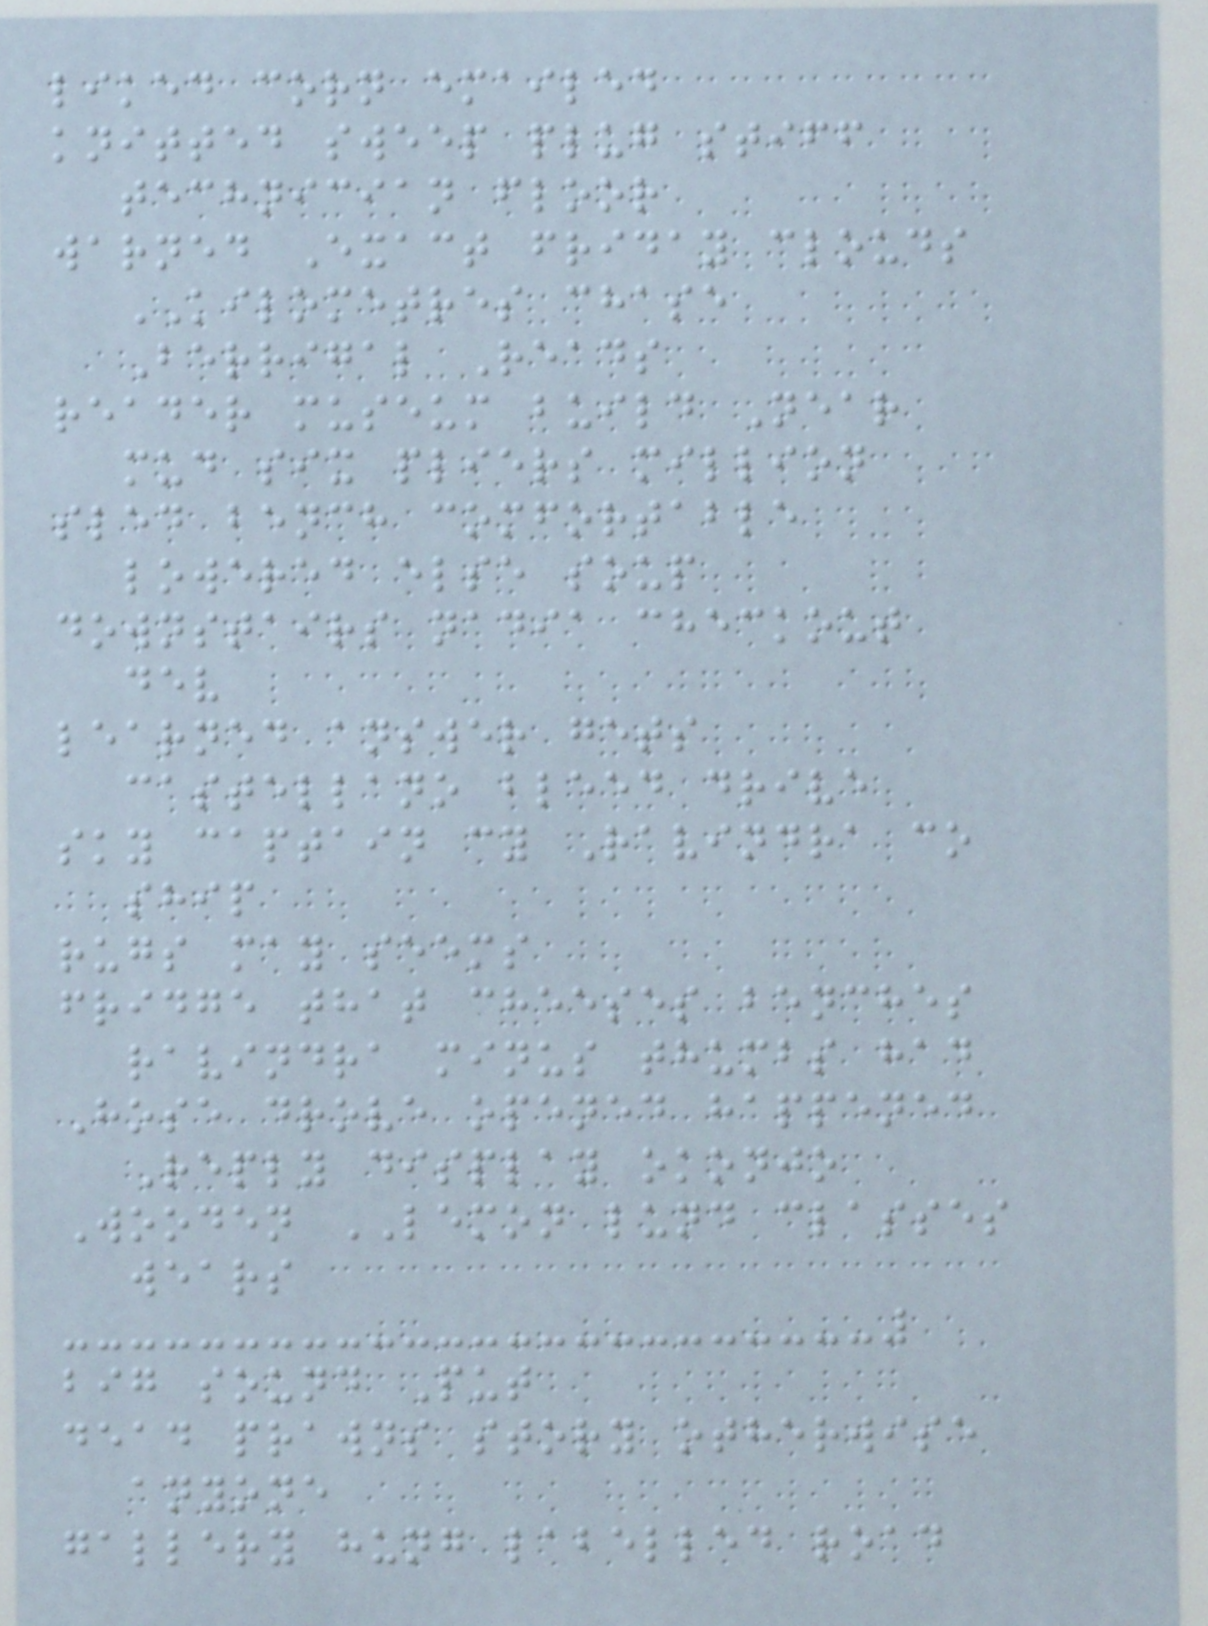liked corn emailed
knitted sweep plug stiff
technician floor
warned Exact friday clouds
KILOMETRES chase
Berrigal Reads
reader museum build Near
mud six pliers million
sled bench comfortable
lowered else soup
downstairs nadia checkout
dev
learned answer gets
castellano bleed drive
sky captain cy Ravindra co
ship
rugs may seems
fridge that cheeses benches
ravindra minus thumbs had
Hose drove opened happened
Reply display okonjo
Wooden LEMON lund classes
wears
big sound Put
dead prawns story otherwise
anyone
gallery hung labelled road
